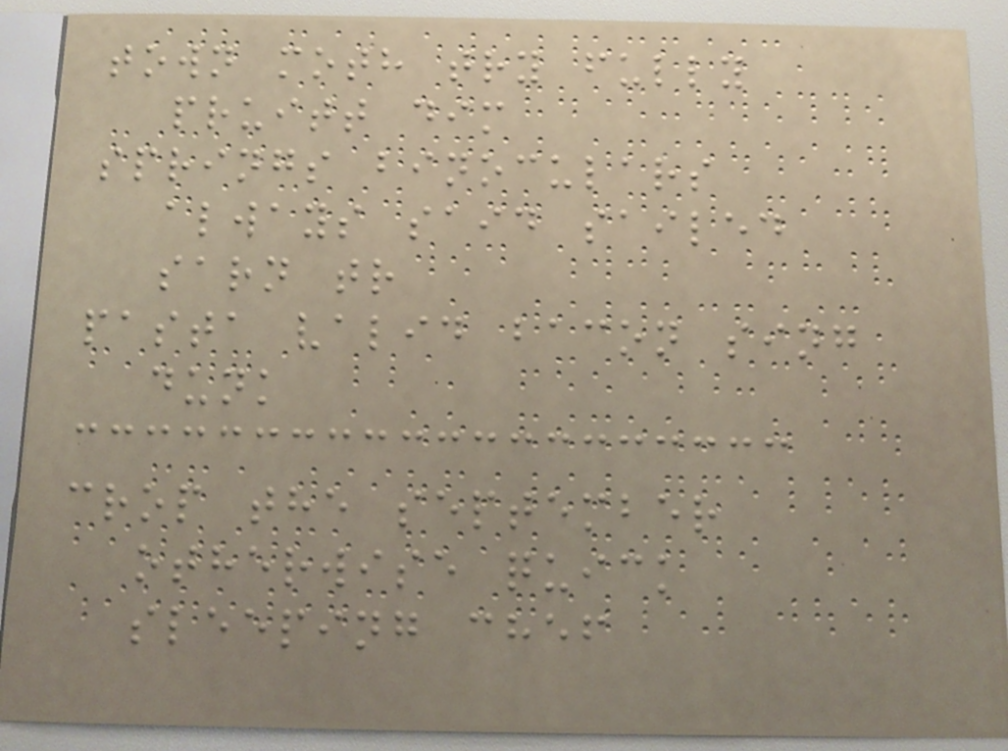town moth try fully
pruitt dim
springs binoculars
always said sailed
sarn tr
pasta valid bacon sing
dunk
crop the september
otherwise quick
sleeping chef
